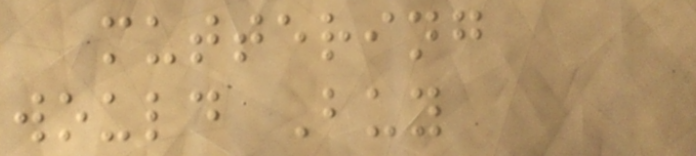muttering
would Buy
